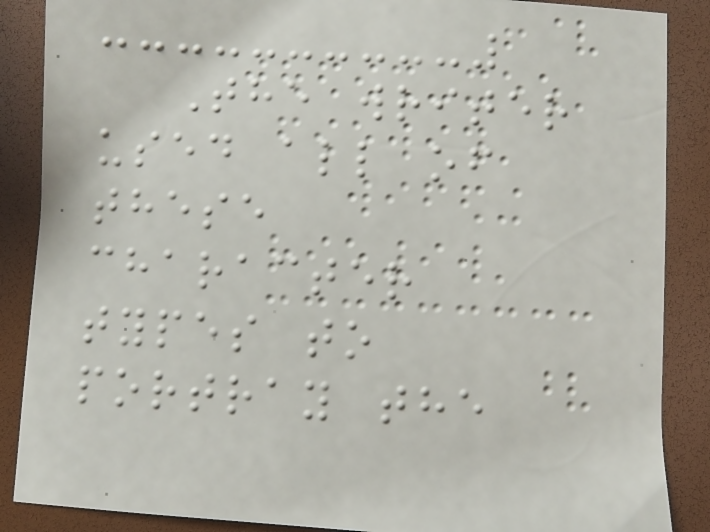The writer
used all of
these
character
types to
portray the
